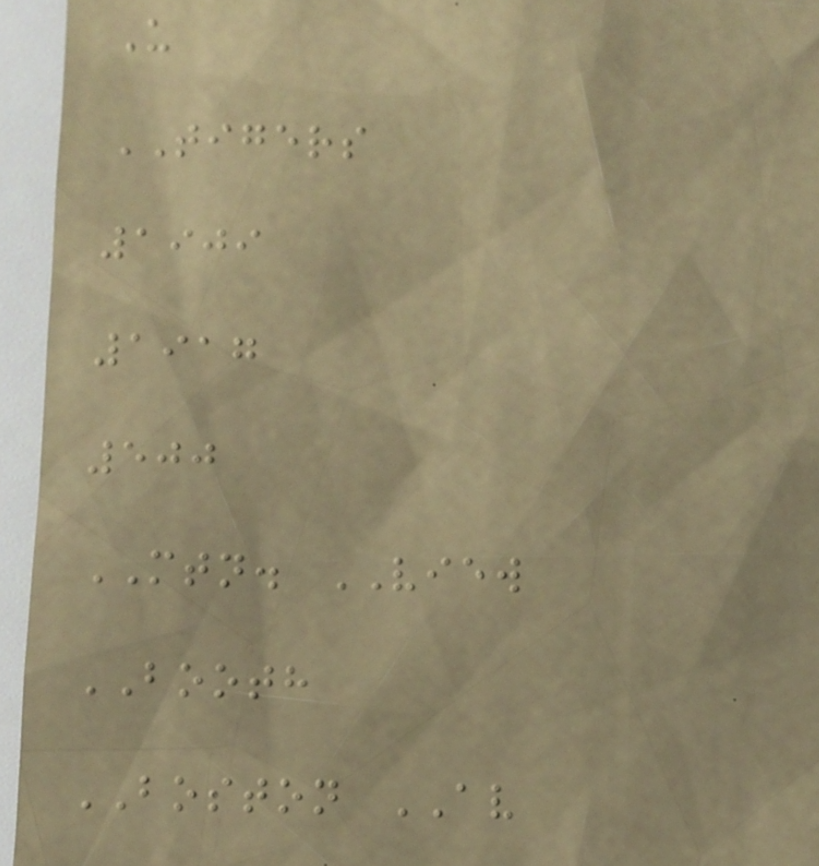U
TIGERS
1909
1917
500
MTN. VIEW
BOOTH
BOSTON AV
